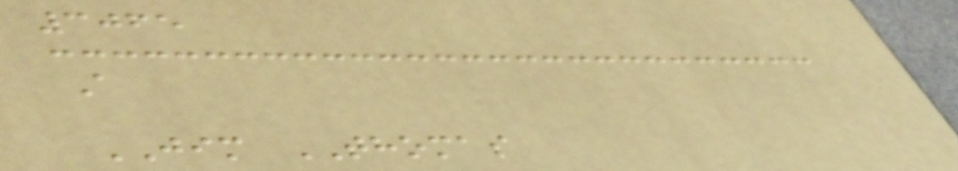3065
A
JIM THOMAS
